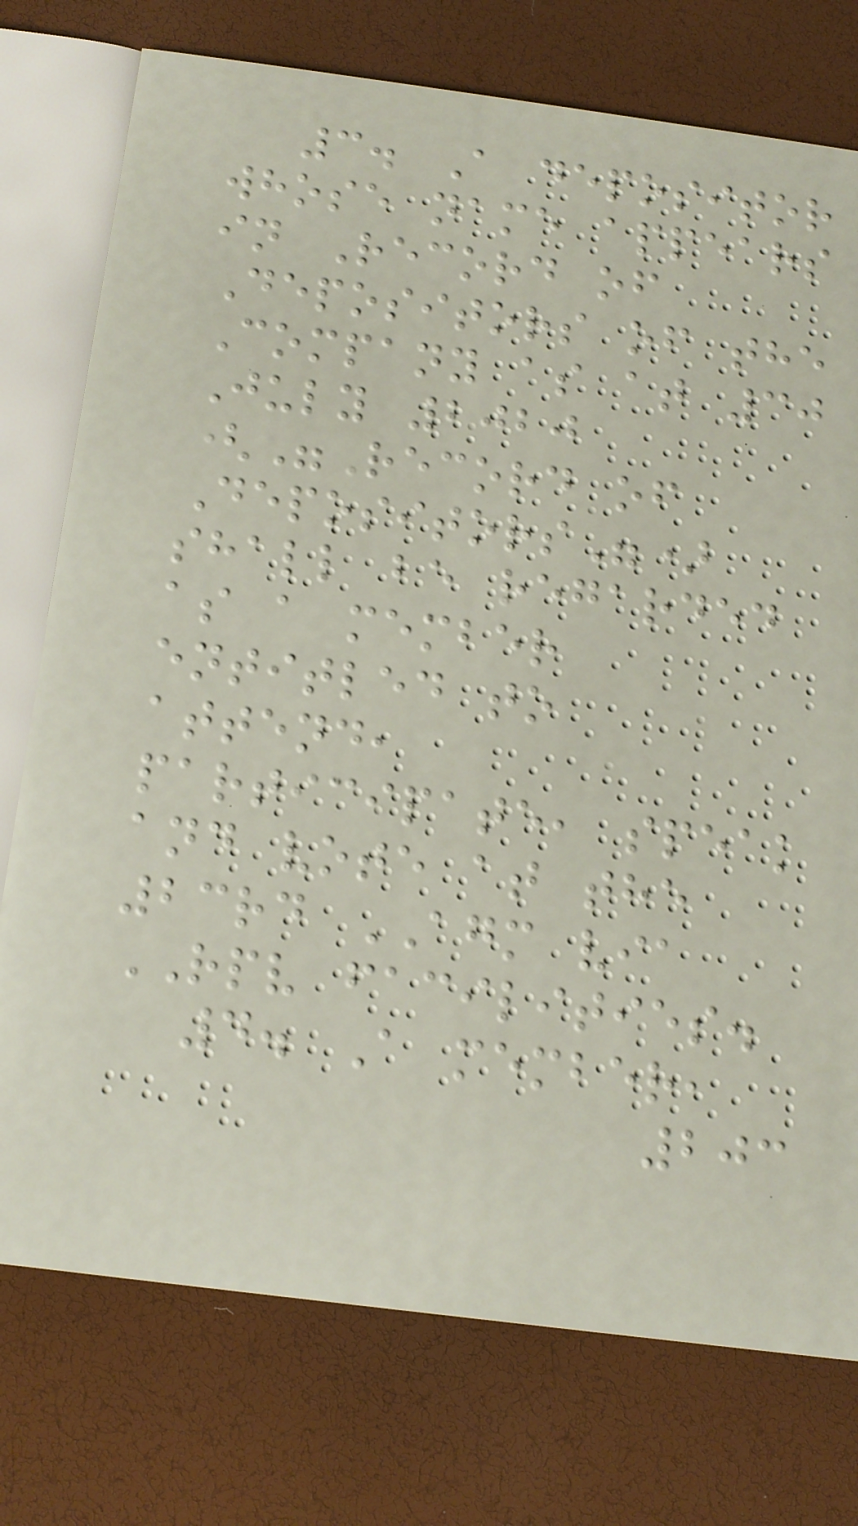3. A depositor
whose name appears
in Record of
Depositors of the
Company as at 30
July 2020
("Record of
Depositors")
shall be regarded
as a member
entitled to
attend,
participate, speak
and vote at the
23rd AGM via
RPV facilities.
4. A member,
203
